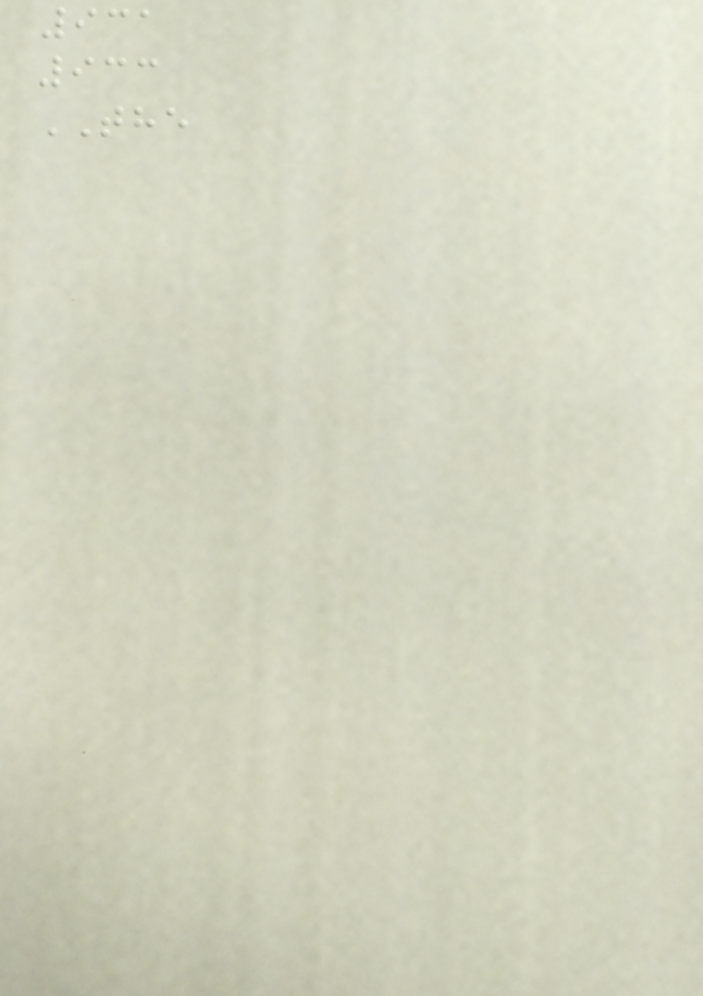931
933
THE
